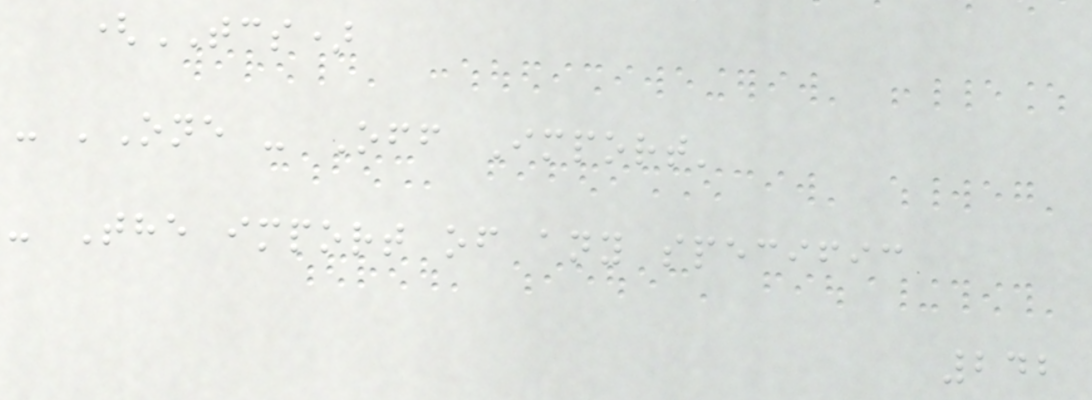(TCS)
- 'One - Off Import'
- The import of any specific
242
